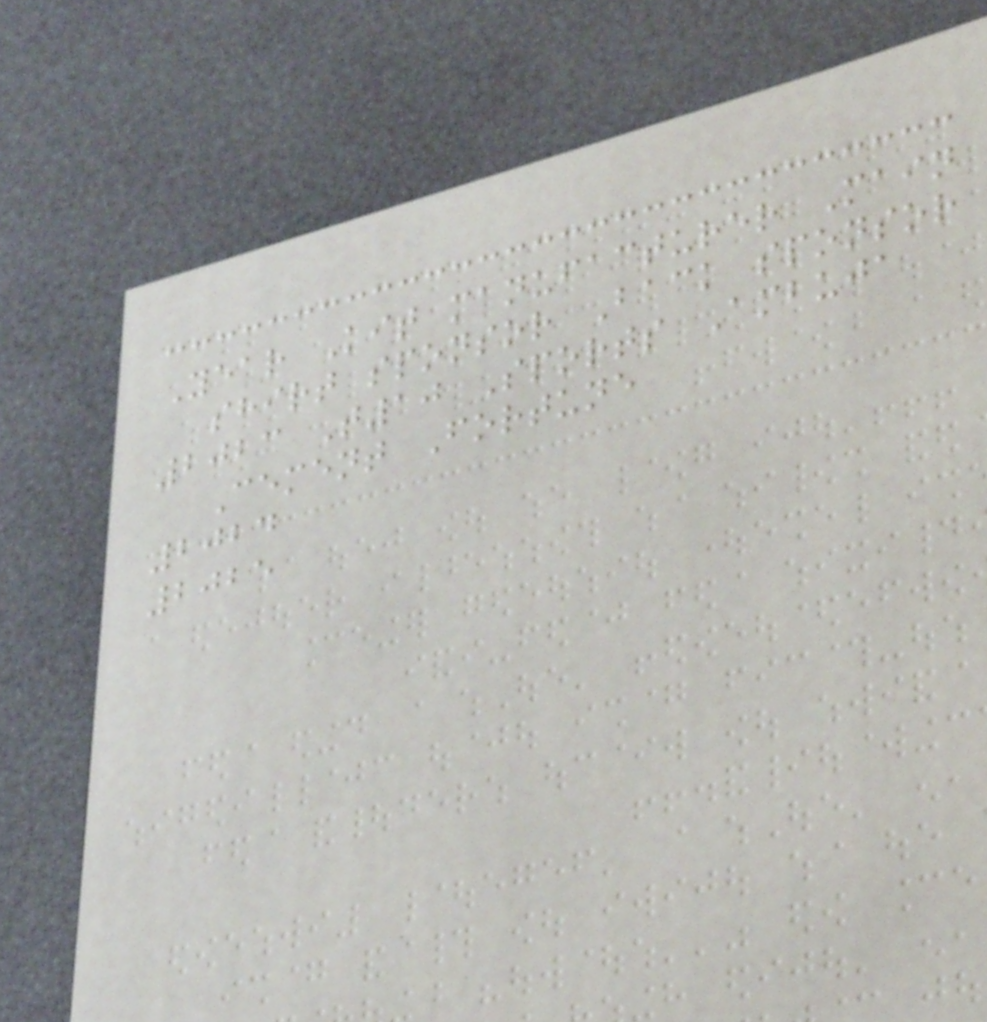Year Kit manufacturer Main
shirt sponsor Back sponsor
2023 T10 Sports Ambuja
Cement Fortune
2024
2025
